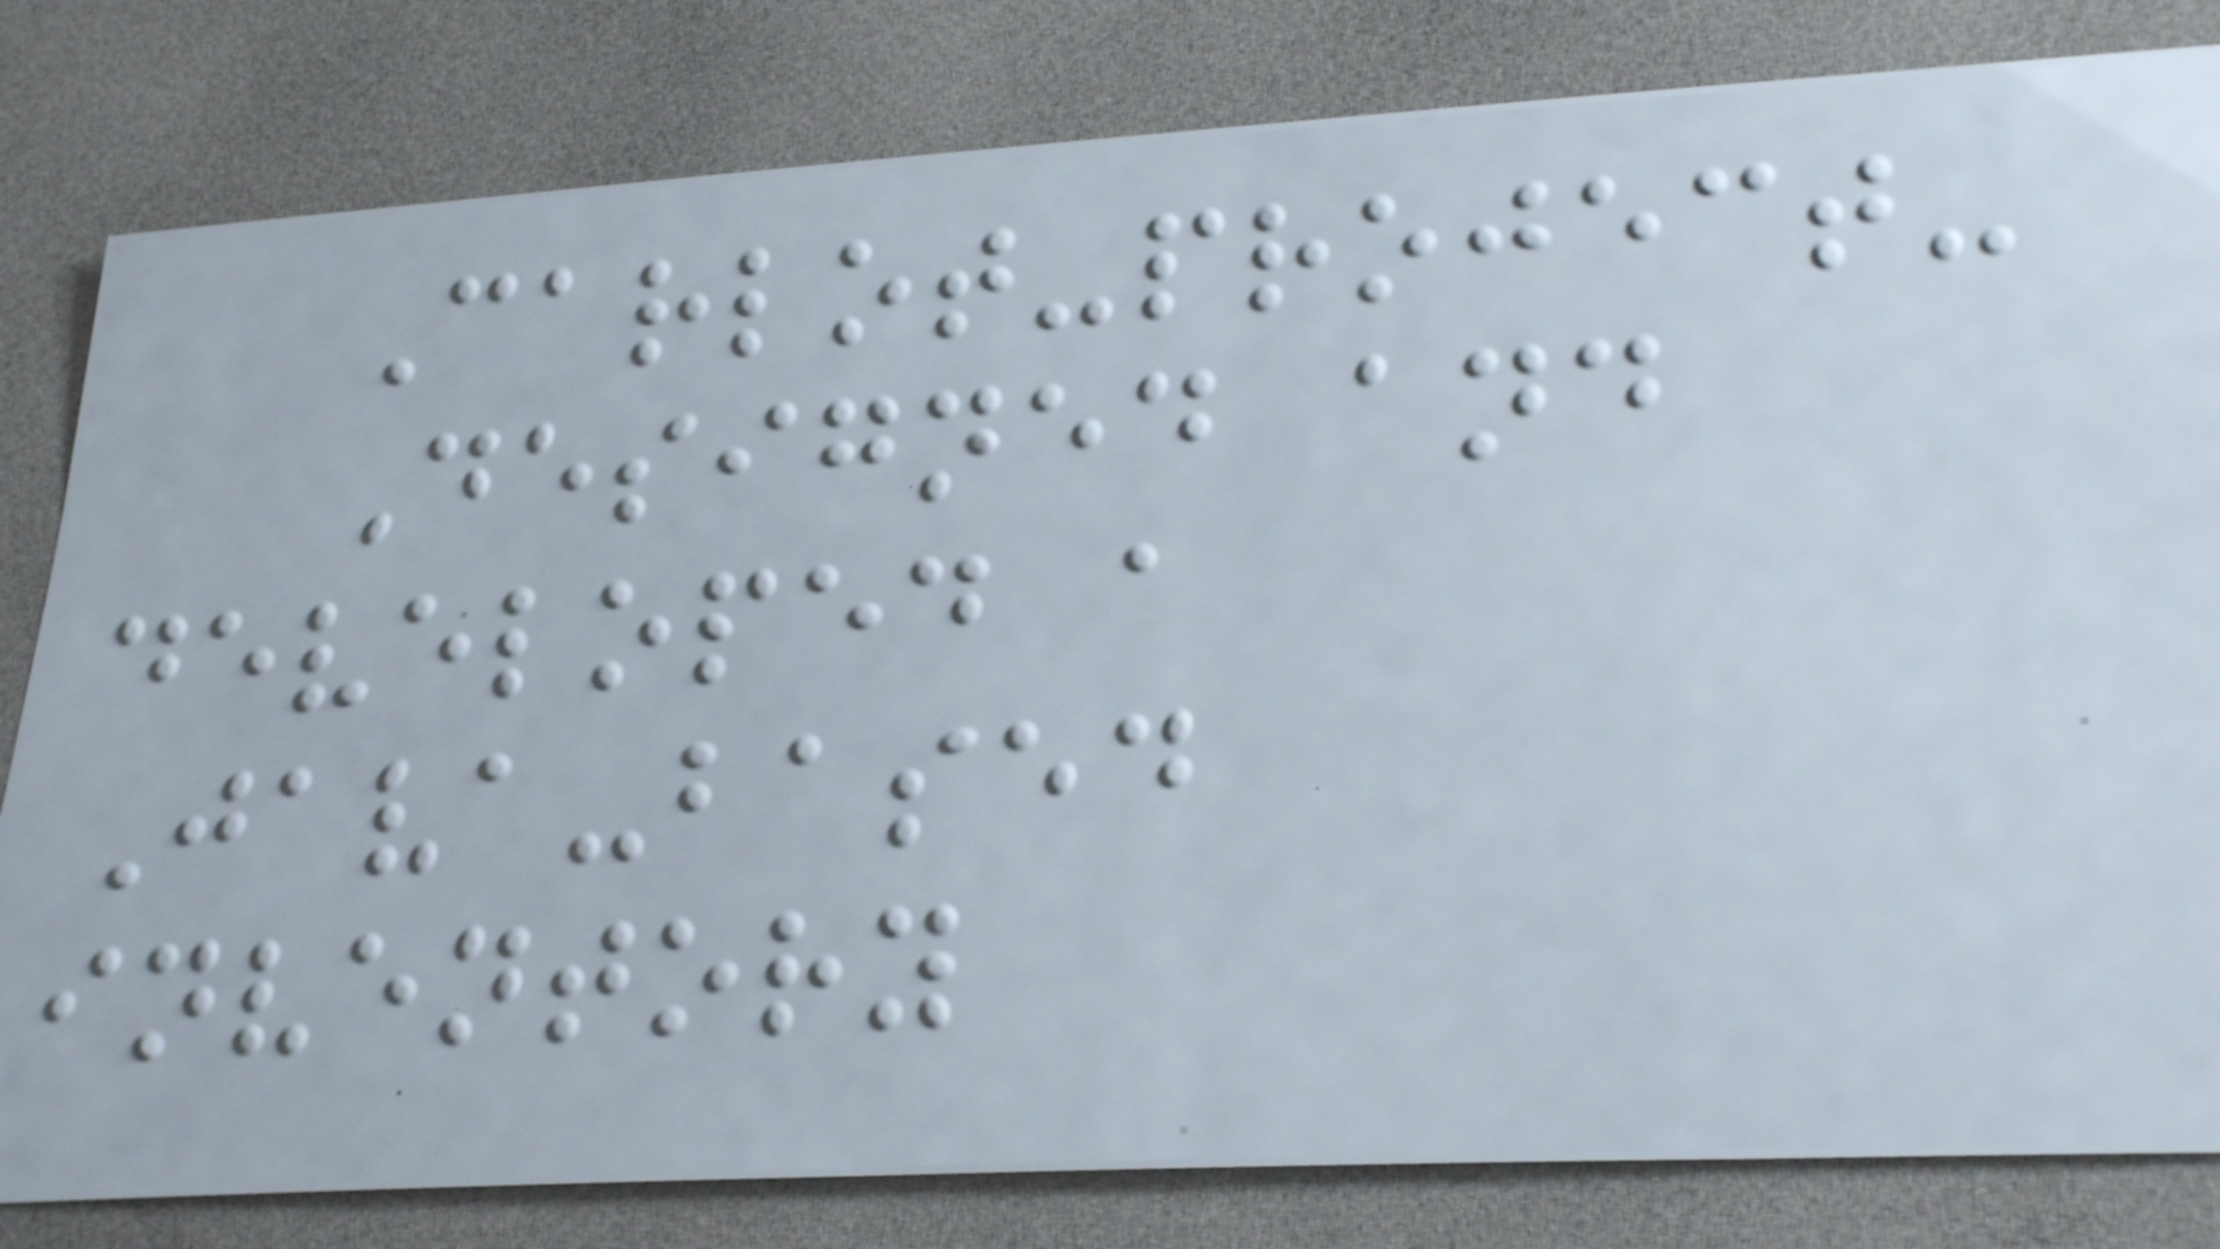Carlot-project-
Designed and
developed a
Java-based
inventory
